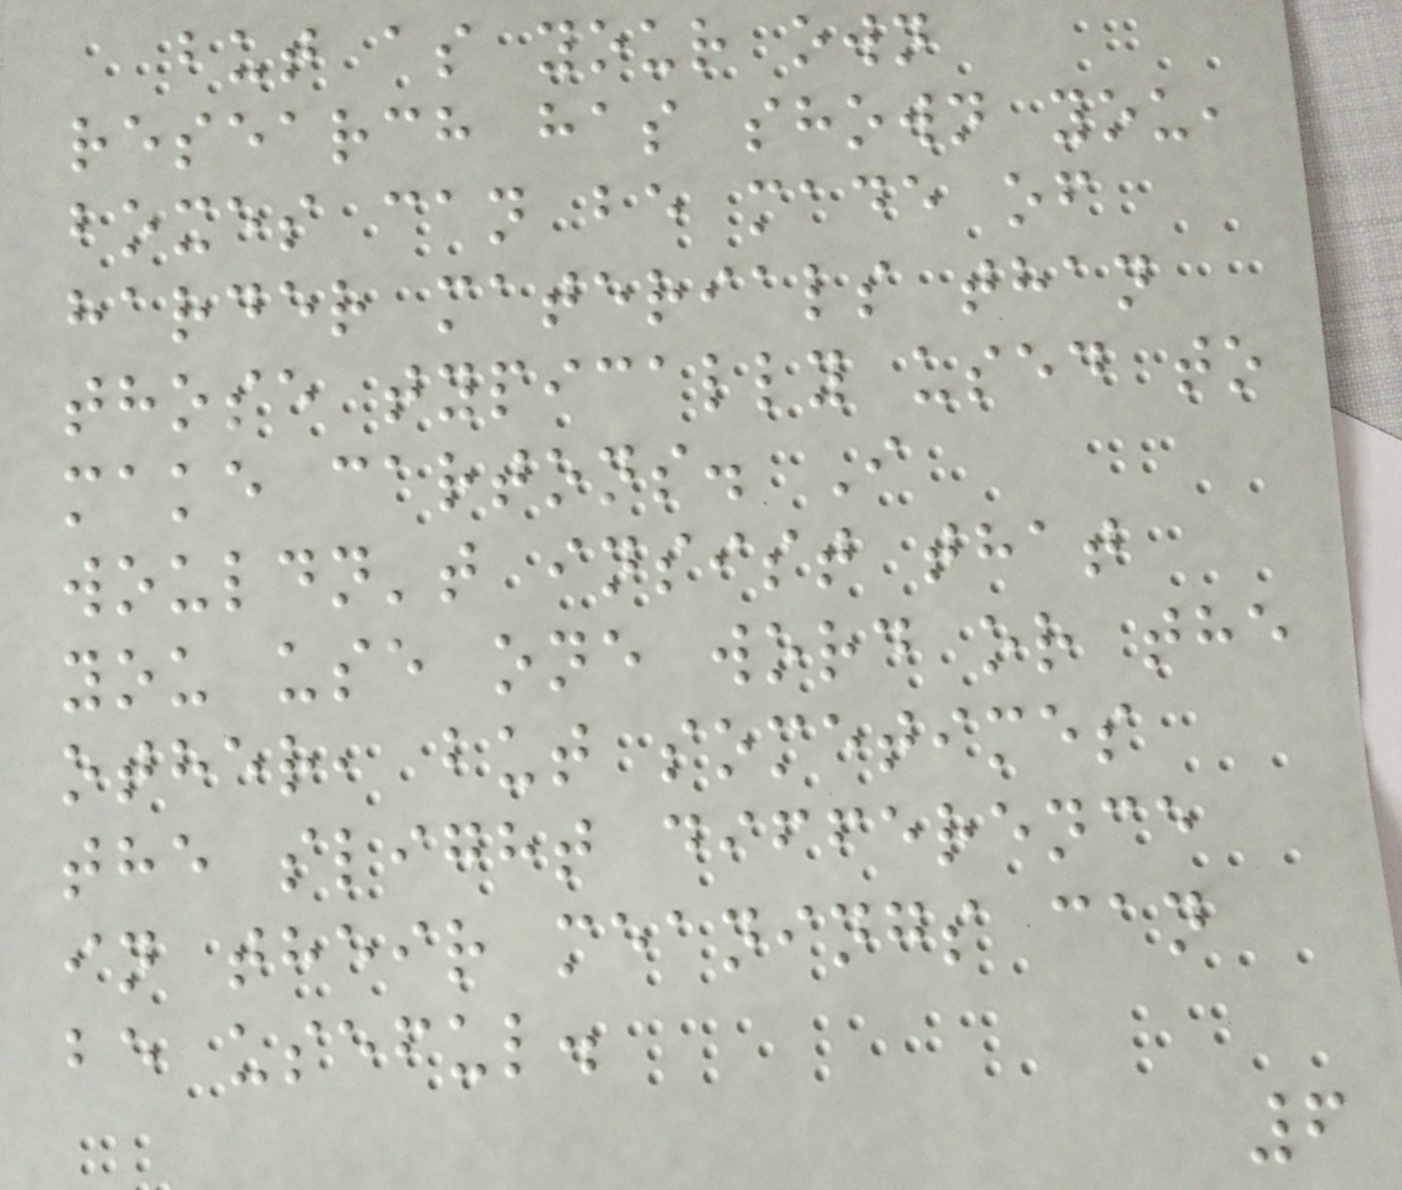but as your own
research has shown you,
boxes can be made of
harder materials than
those typically used to
make cartons. I
wouldn't insist that
you use one word or the
other, but sometimes
the slight difference
in their meanings can
be useful.
6
